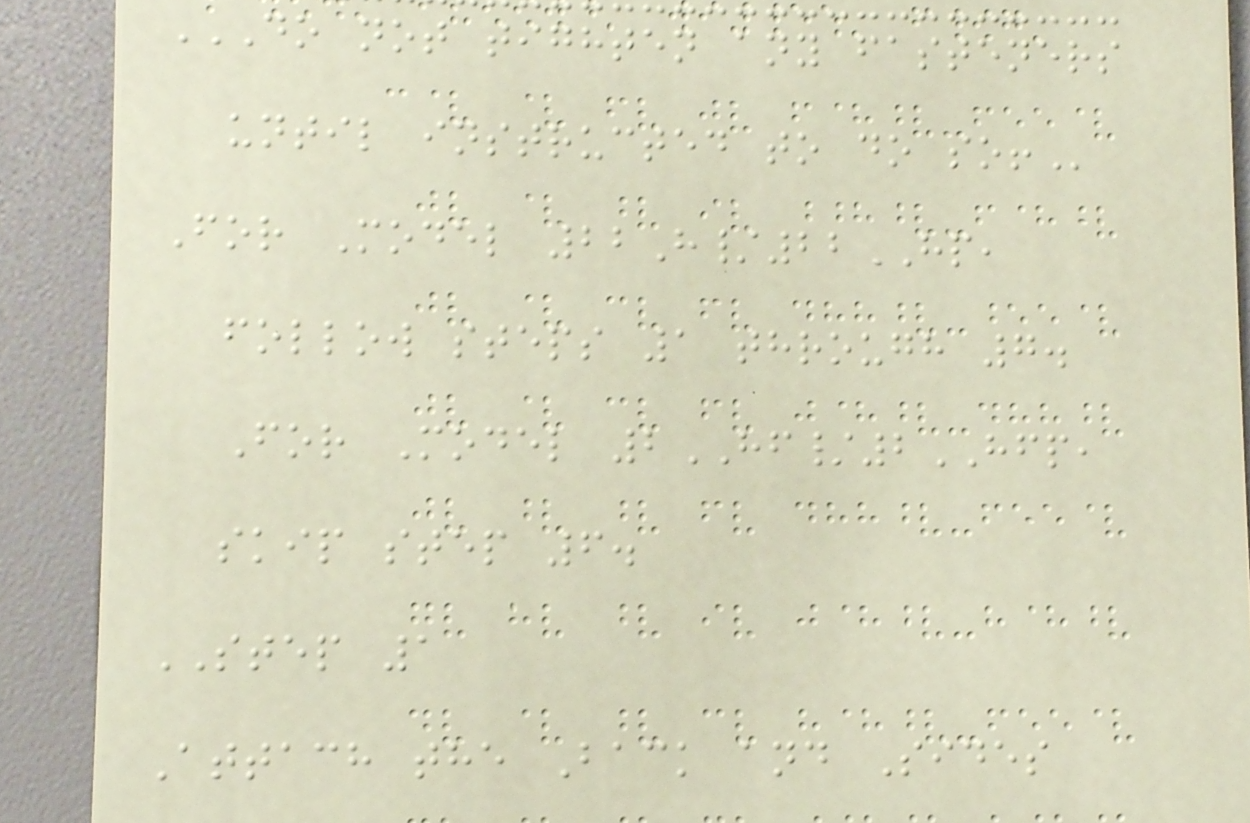DO NOT TIGHTEN ANY FASTENERS
UNTIL INSTRUCTED TO DO SO!
For Model 22H/22HP,
follow steps 1 through 7.
For Model 2HF/2HFP,
skip step 6.
STEP 1
Attach the Back and Sides
